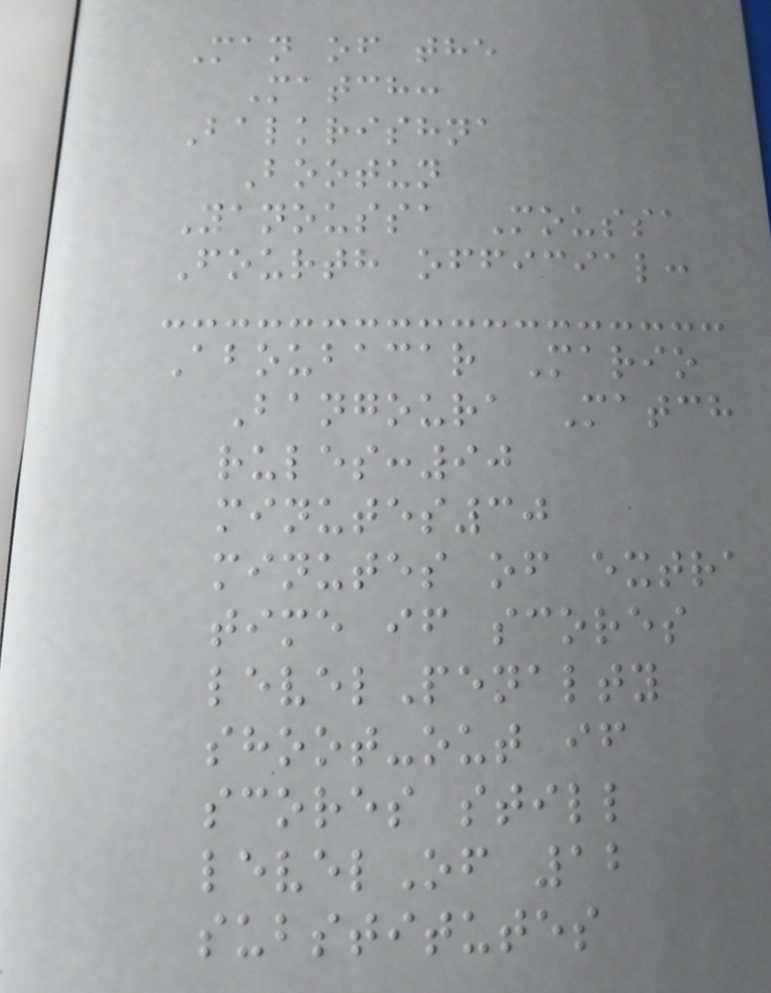Man of the
Match:
Balkrishna
Bootun
Yanoussa Moussa
Fourth official:
Aboubacar Mario
Bangoura Match
rules:90
minutes30
minutes of extra
time if scores
levelPenalty
shoot-out if
scores still
levelOf 12
substitutes
